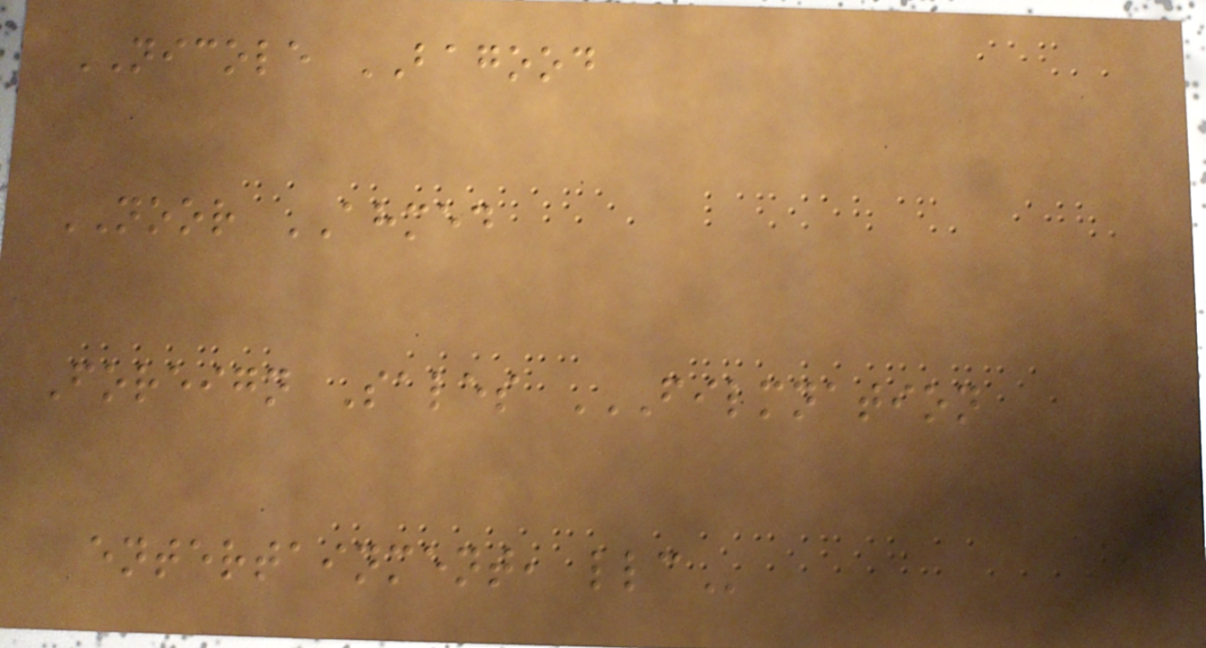NICOLE BAGOOD
NOOR AHMED
Foreign Sales FILMNATION
ENTERTAINMENT, LLC
